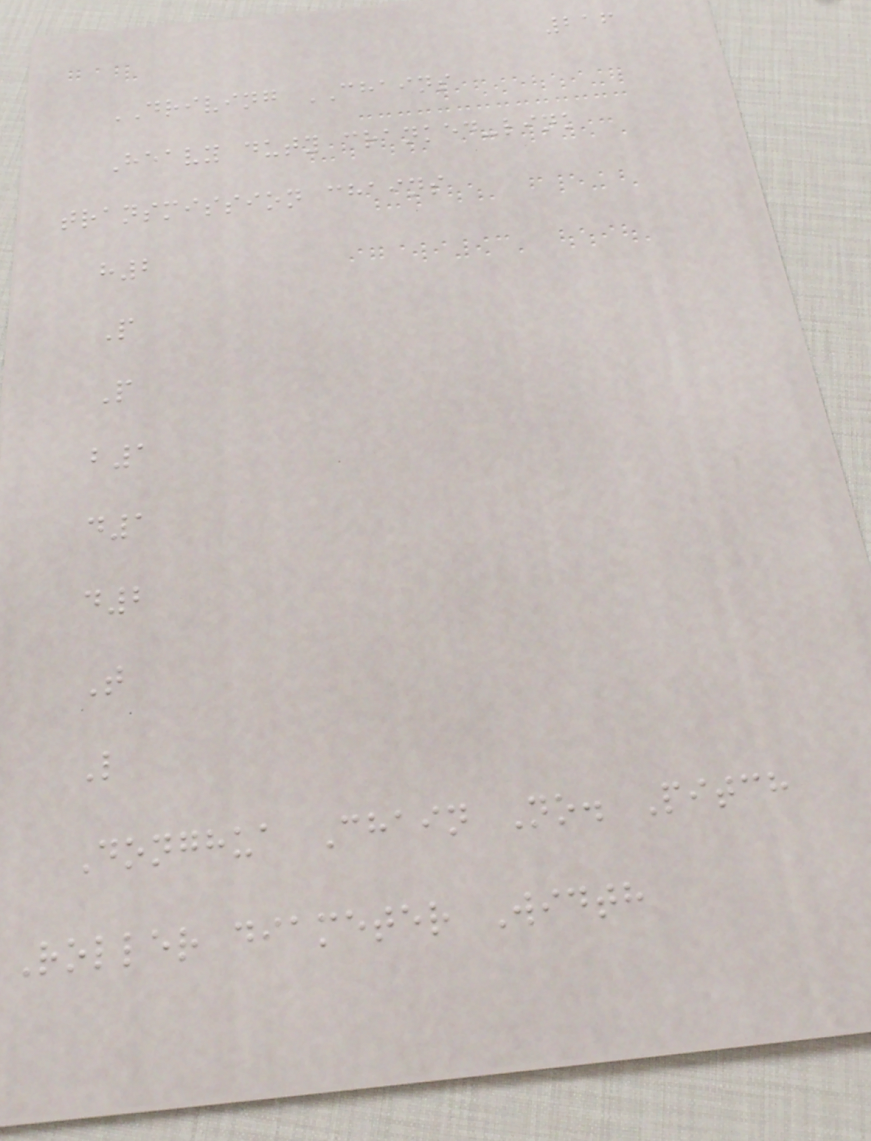216
DRIVING CHAINS
Heavy duty cranked-link
transmission chains
h2
P
P
b1
d1
d2
T
L
Donghua Chain No. Pitch
Roller diameter Width
